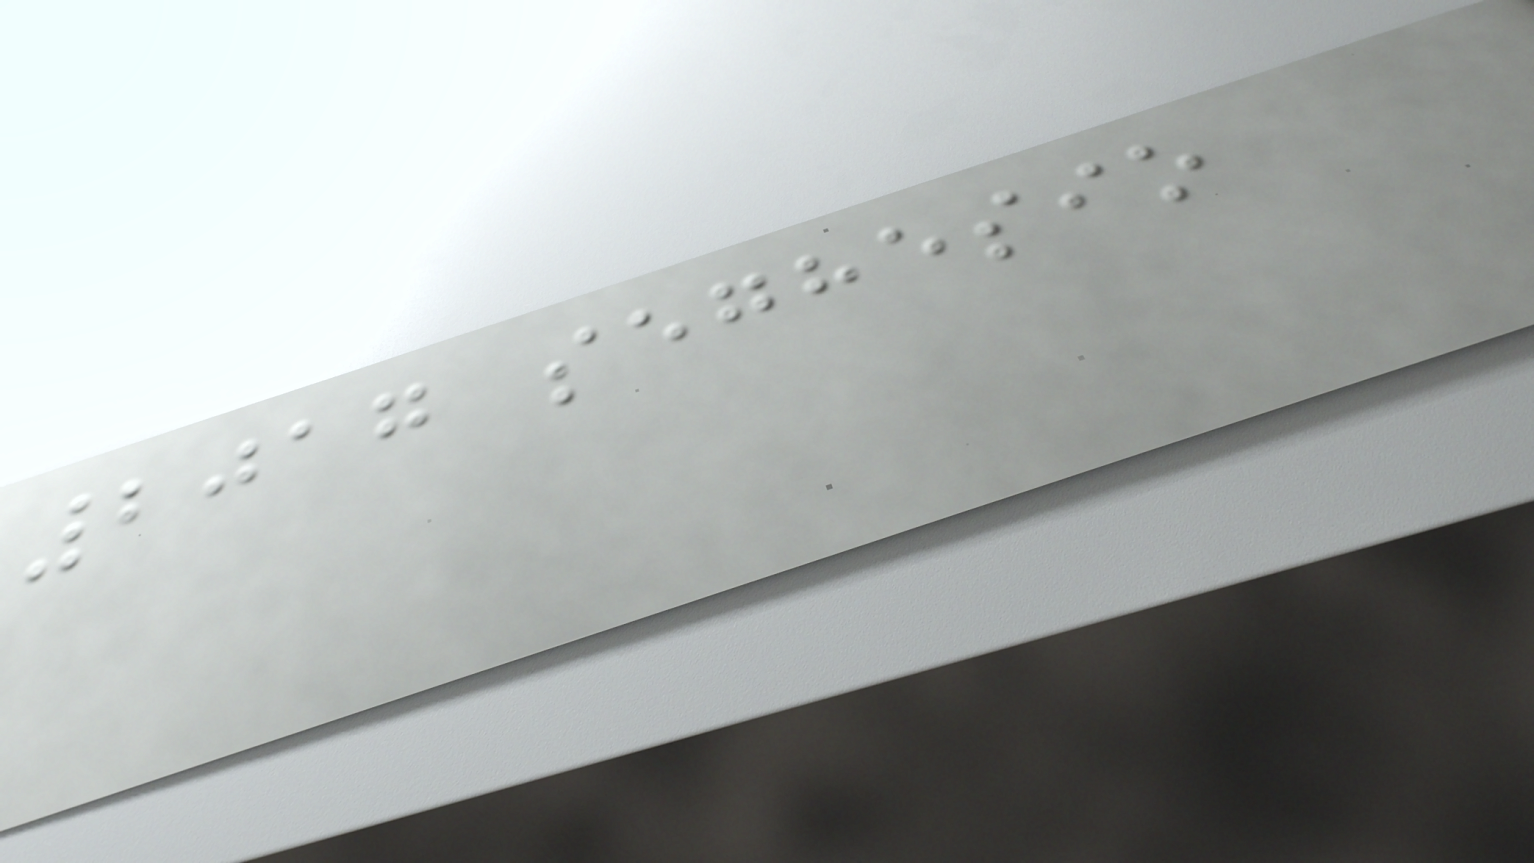2017 seghesio
